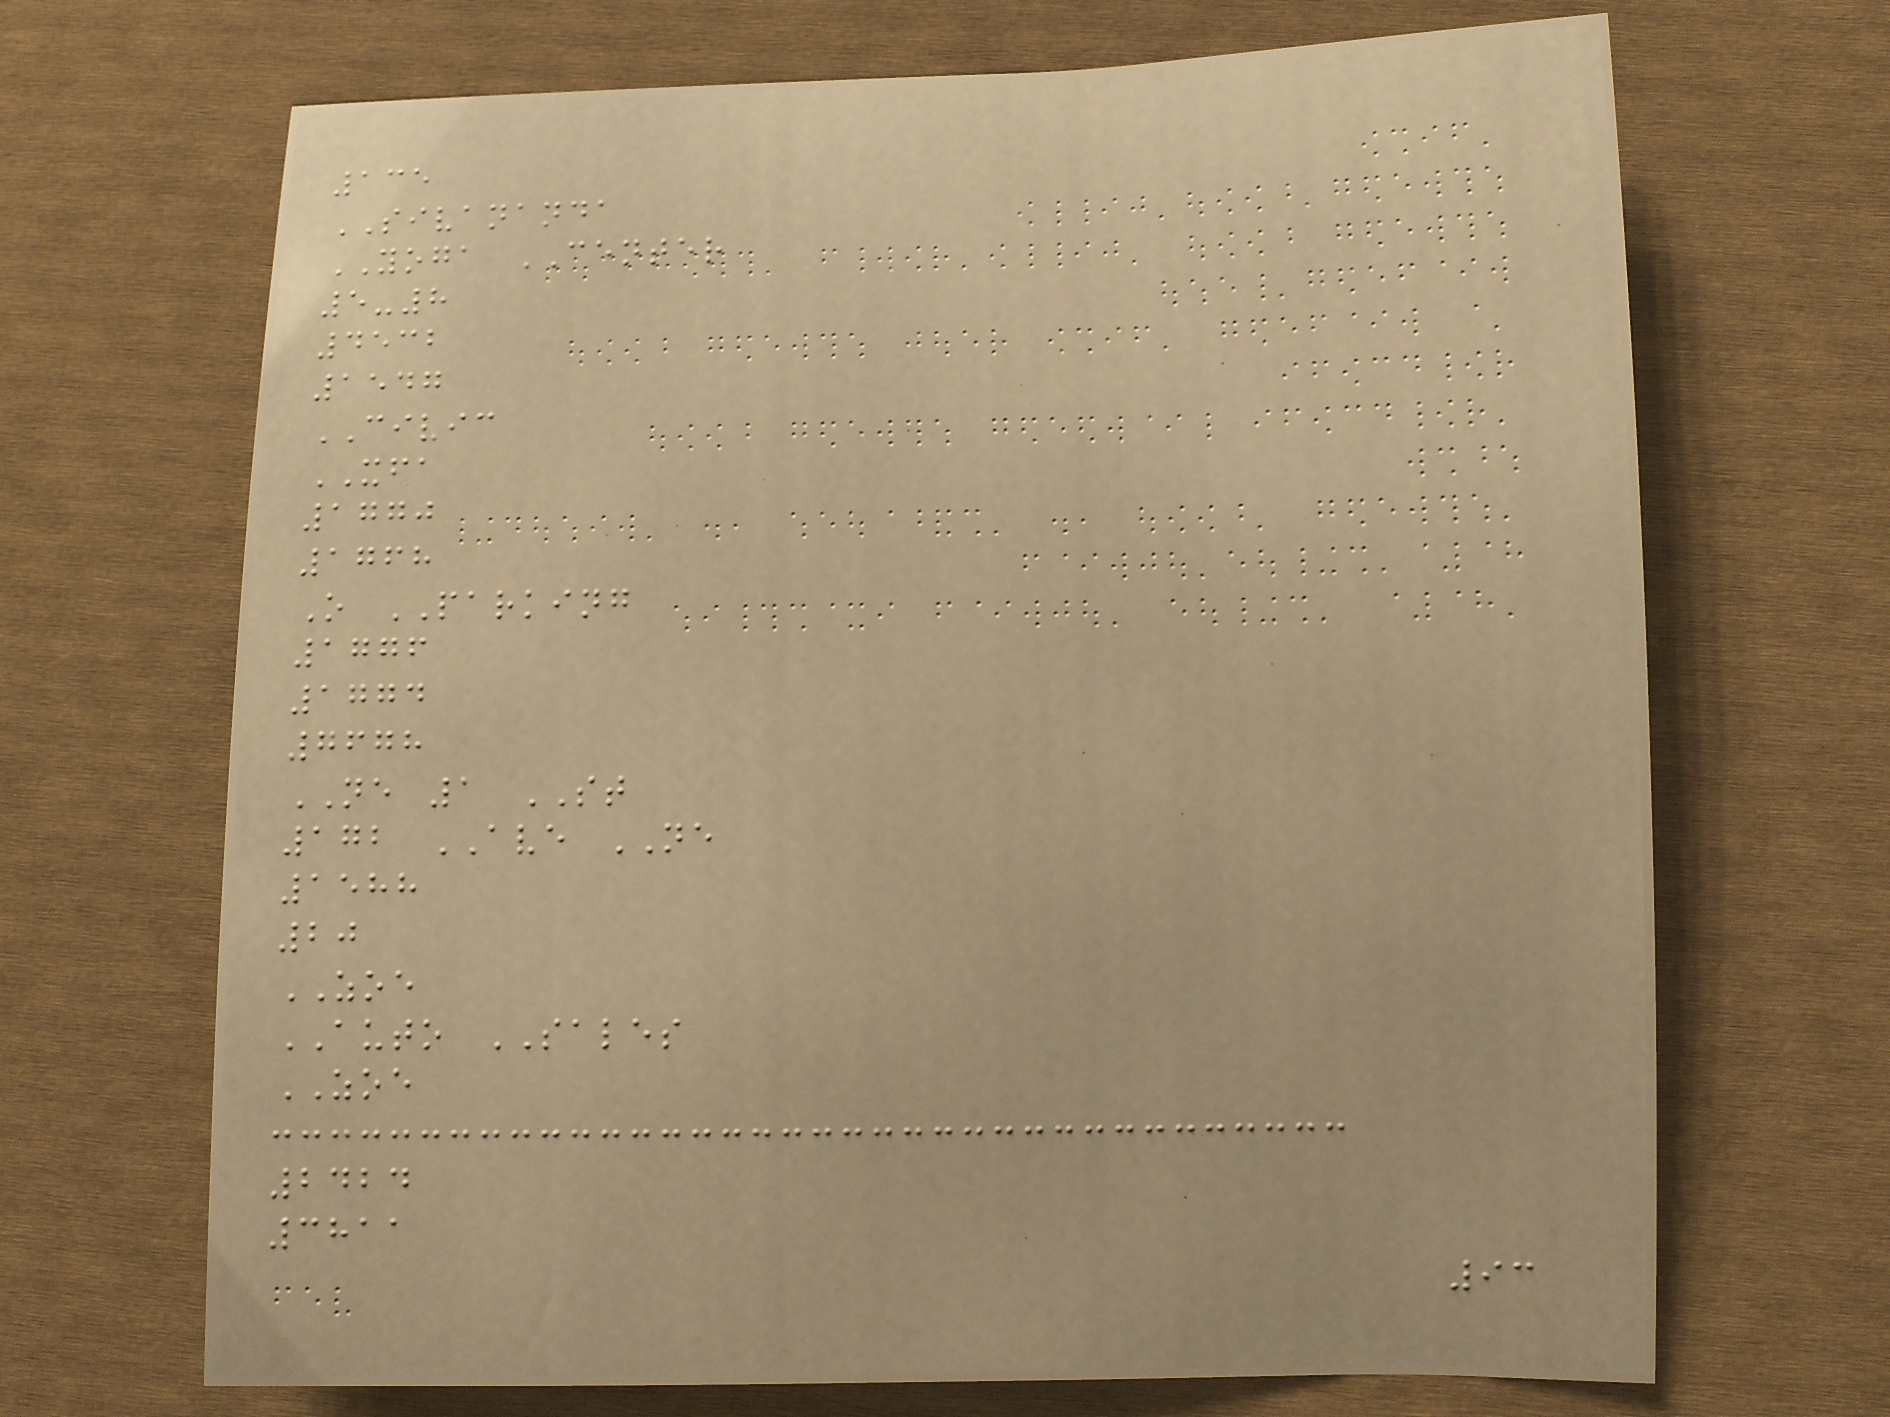135
SIVANANDA
YOGA CENTER
5-8
4532
1547
CIVIC
XFA
1770
1768
O PARKING
1776
1774
7678
NE 1 ST
172 AVE NE
1588
20
ZOE
AUTO SALES
ZOE
2424
3811
93
